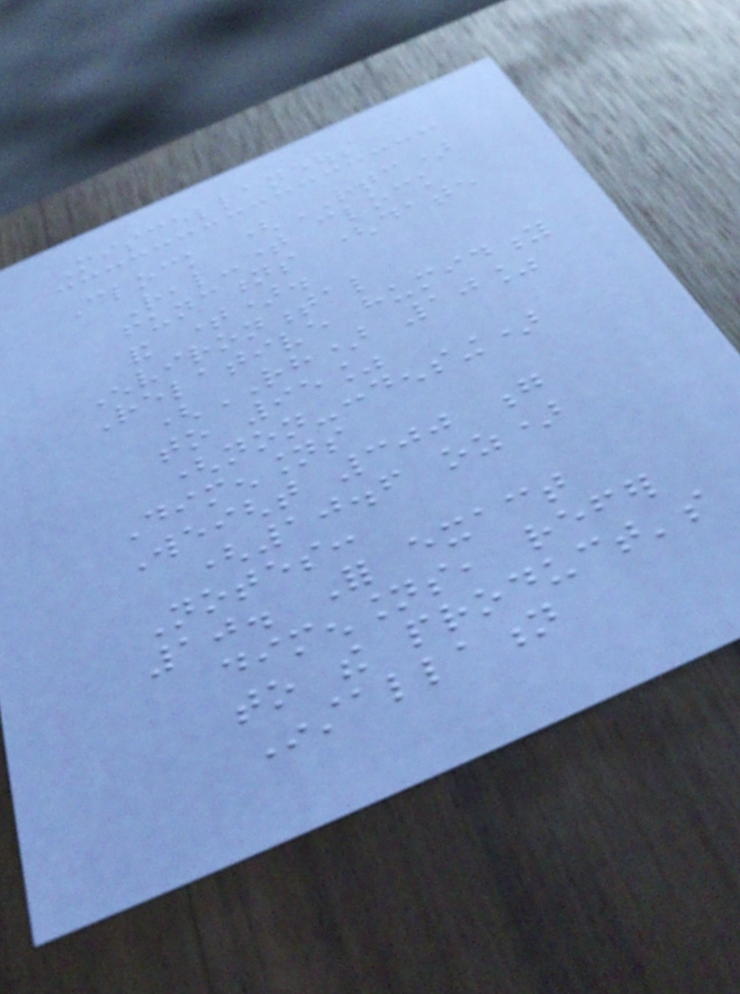Miscellaneous
Clock (RTC)
Real-time clock
functions (date
and time).
Environmental
Relative humidity
(RH) 10%
to 95%
(non-condensing)
Dimensions
Weight 300 g
(10.6 oz)
Notes:
10. For exact
dimensions, refer
to the product's
Installation
